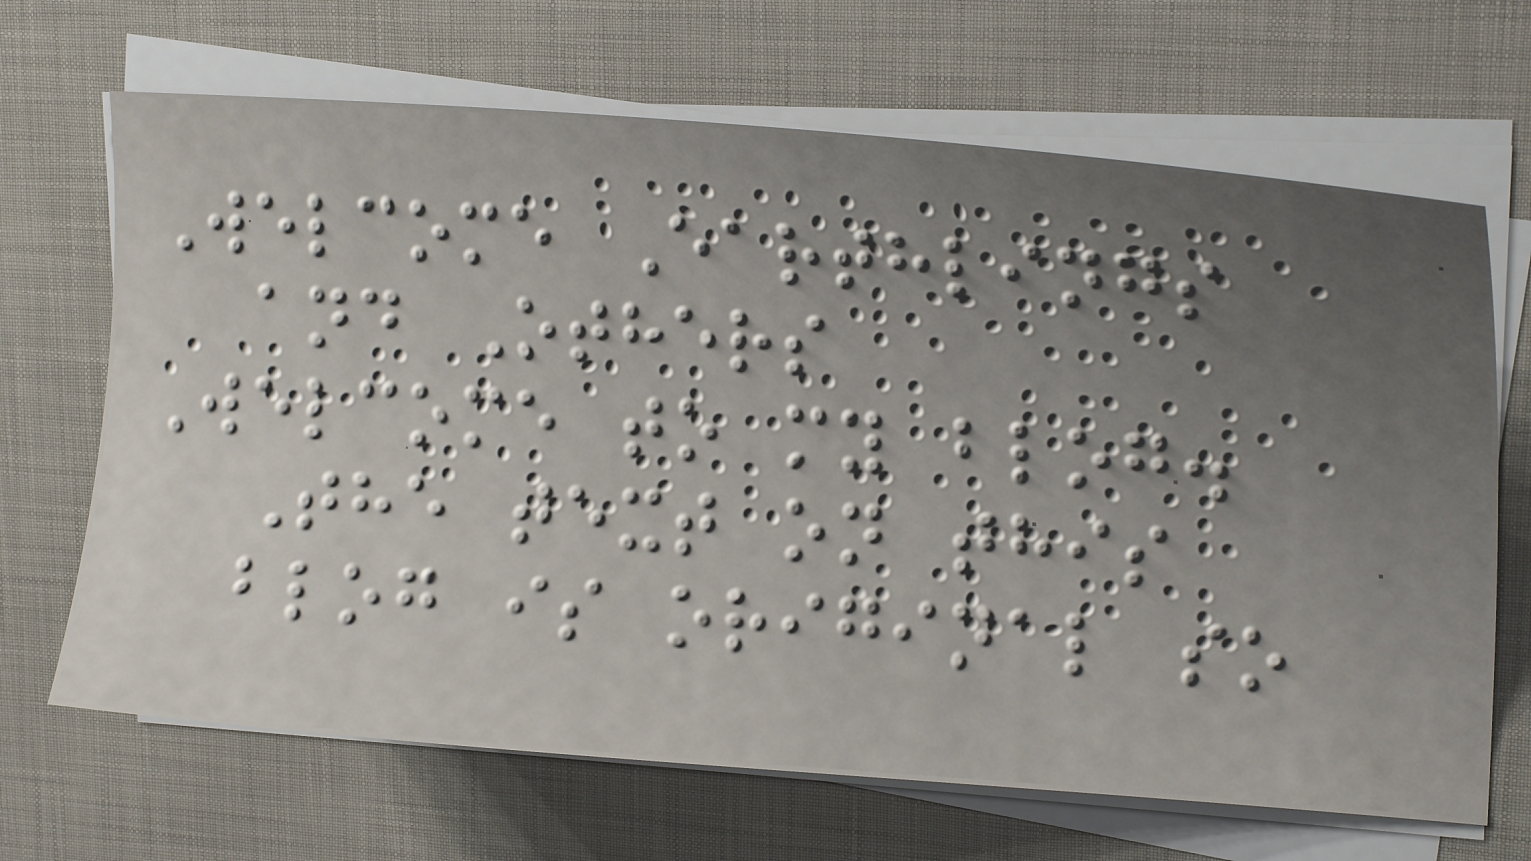Welcome Earthlings
and Others
Welcome to my blog.
The text on this
blog is original so
